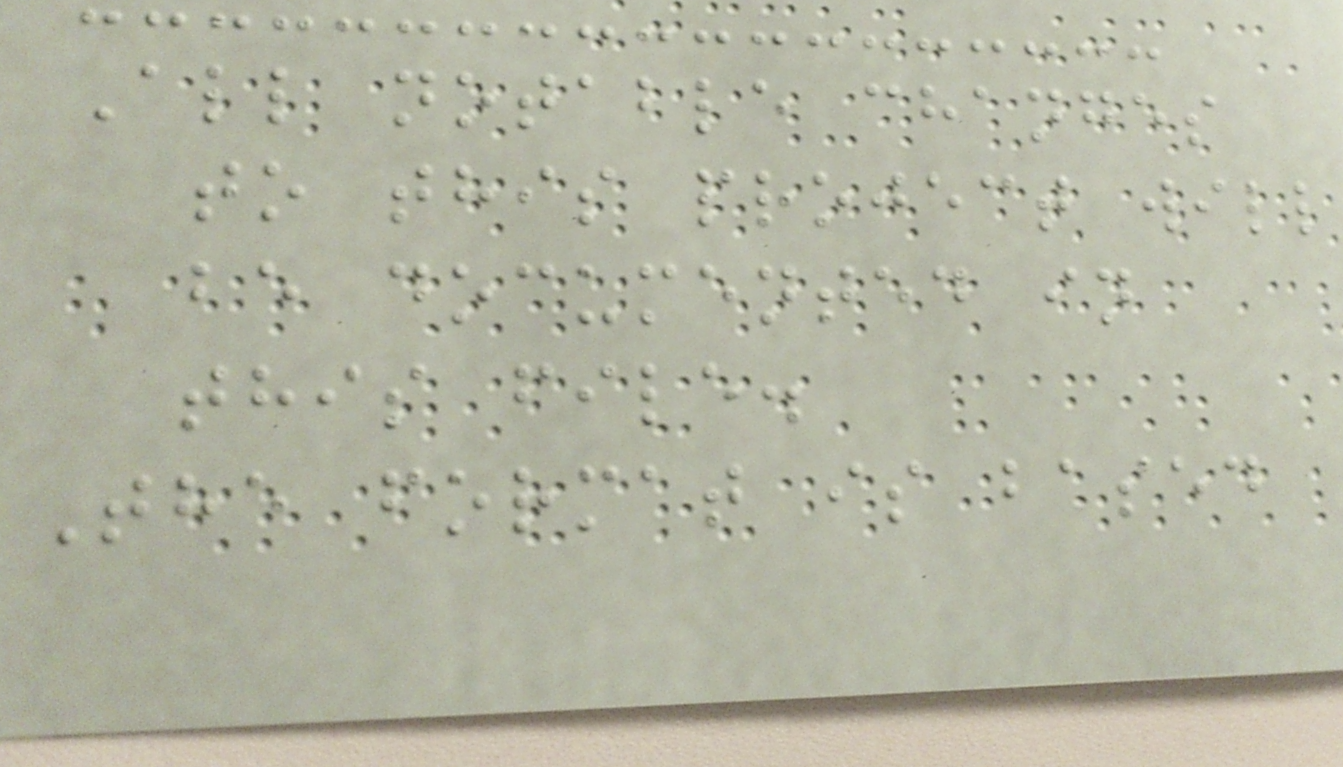All notable changes
to this project will
be documented in
this file.
The format is based
